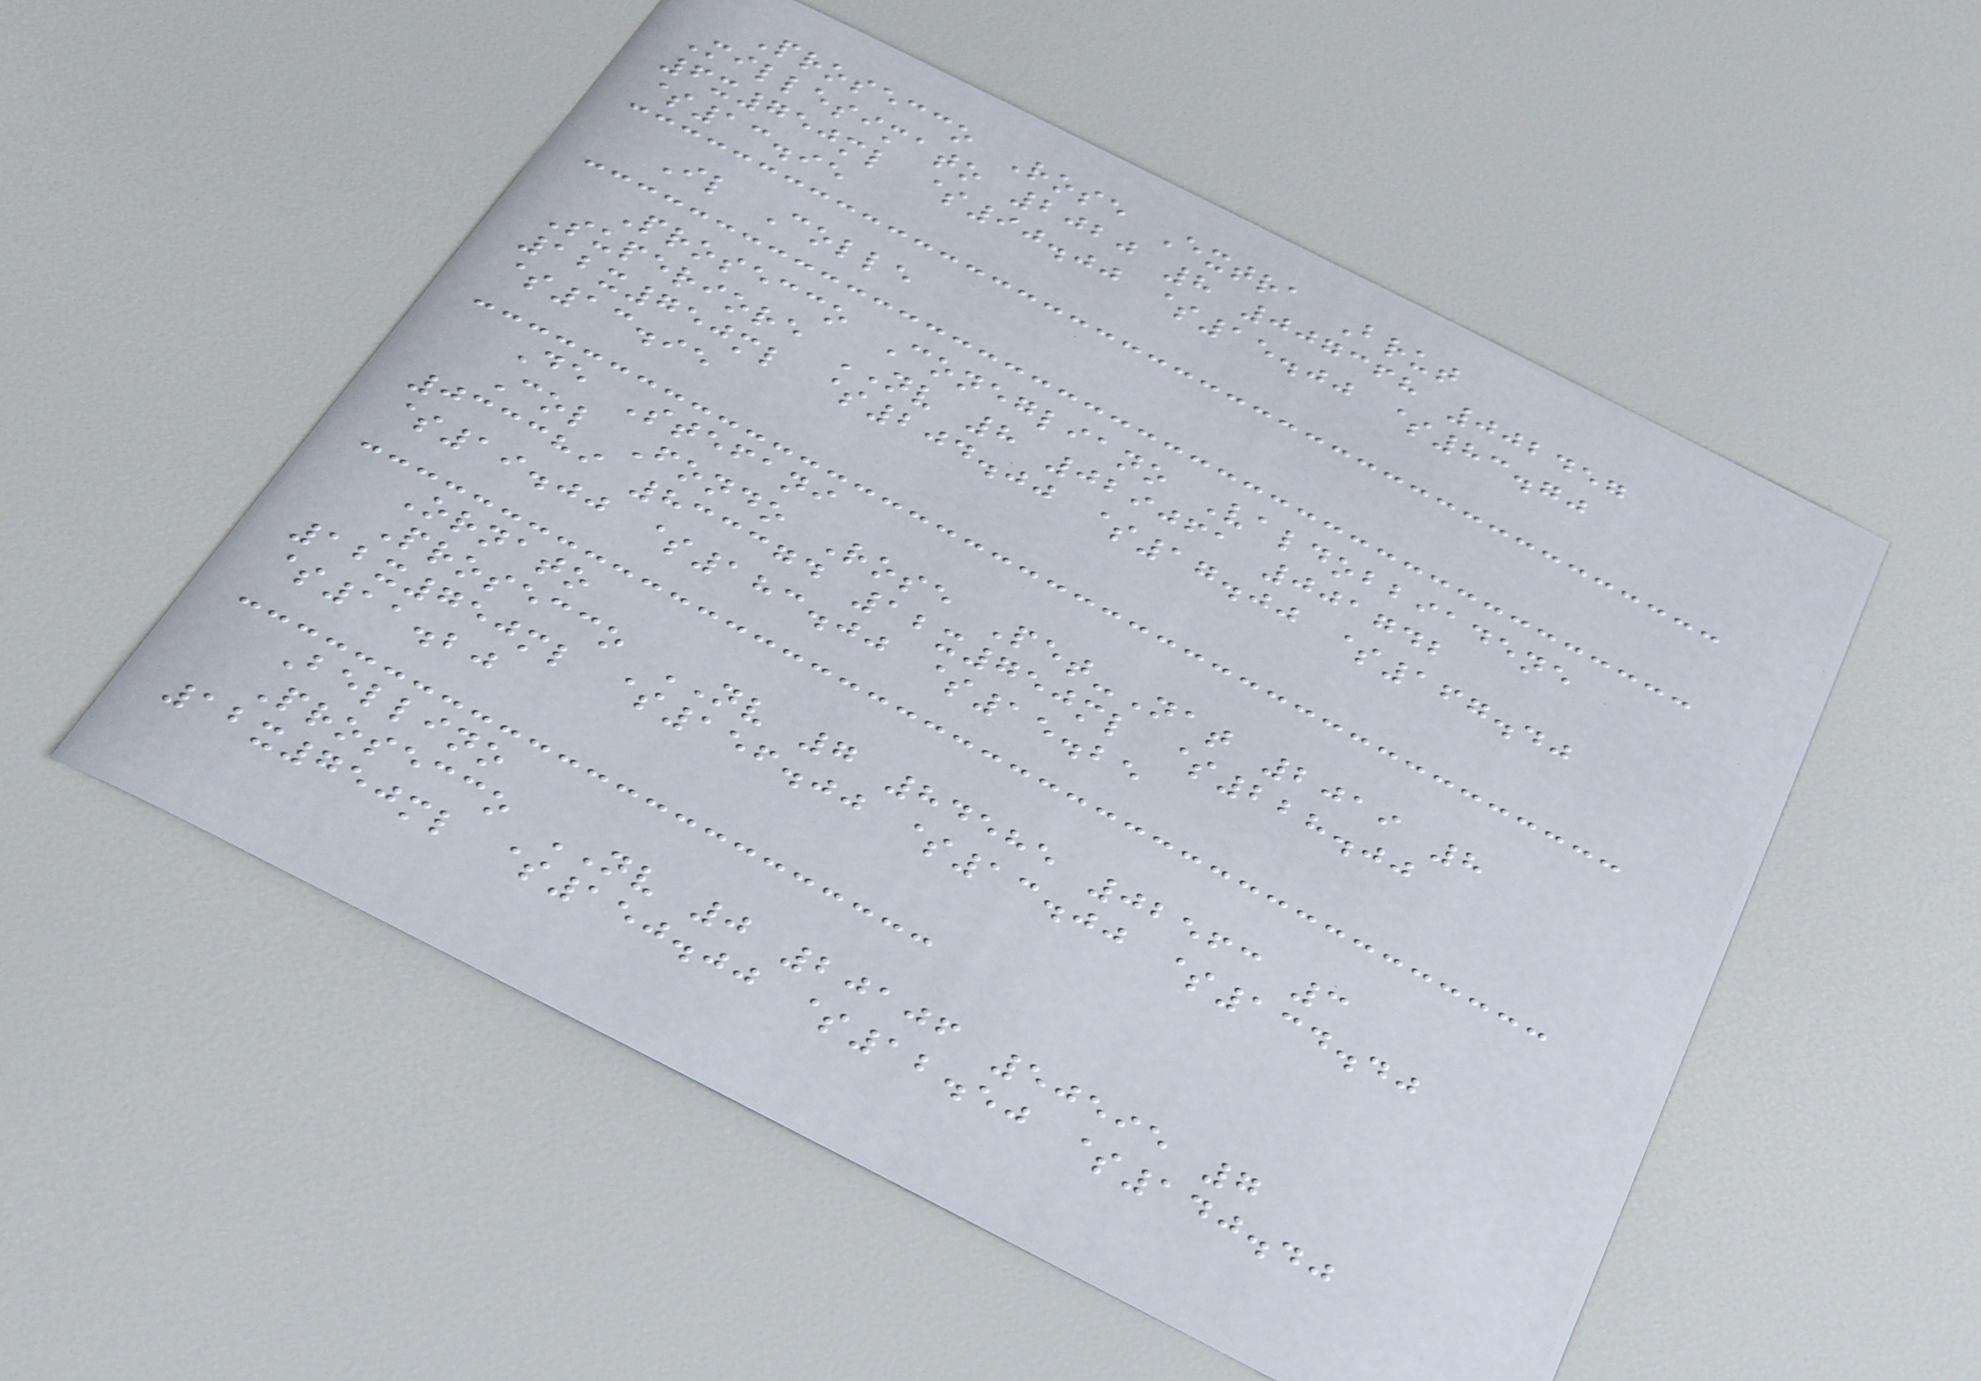Prosecco Rose Extra Brut
Millesimato 2020 8 007368 002457
6x750ml $90.00 $15.00 $83.70
$13.95
Il Colle
Prosecco Conegliano Valdobbiadene
Superiore NV 8 029061 001742
12x750ml $204.00 $17.00 $167.40
$13.95
De Stefani
Col Fondo Rose Pet-Nat 2019 8
033389 833374 12x750ml $228.00
$19.00 $183.00 $15.25
Ornato
Prosecco NV 7 84585 02563 3
12x750ml $156.00 $13.00 $134.40
$11.20
Bellino
Prosecco NV 0 20106 50595 7
12x750ml $150.00 $12.50 $140.40
